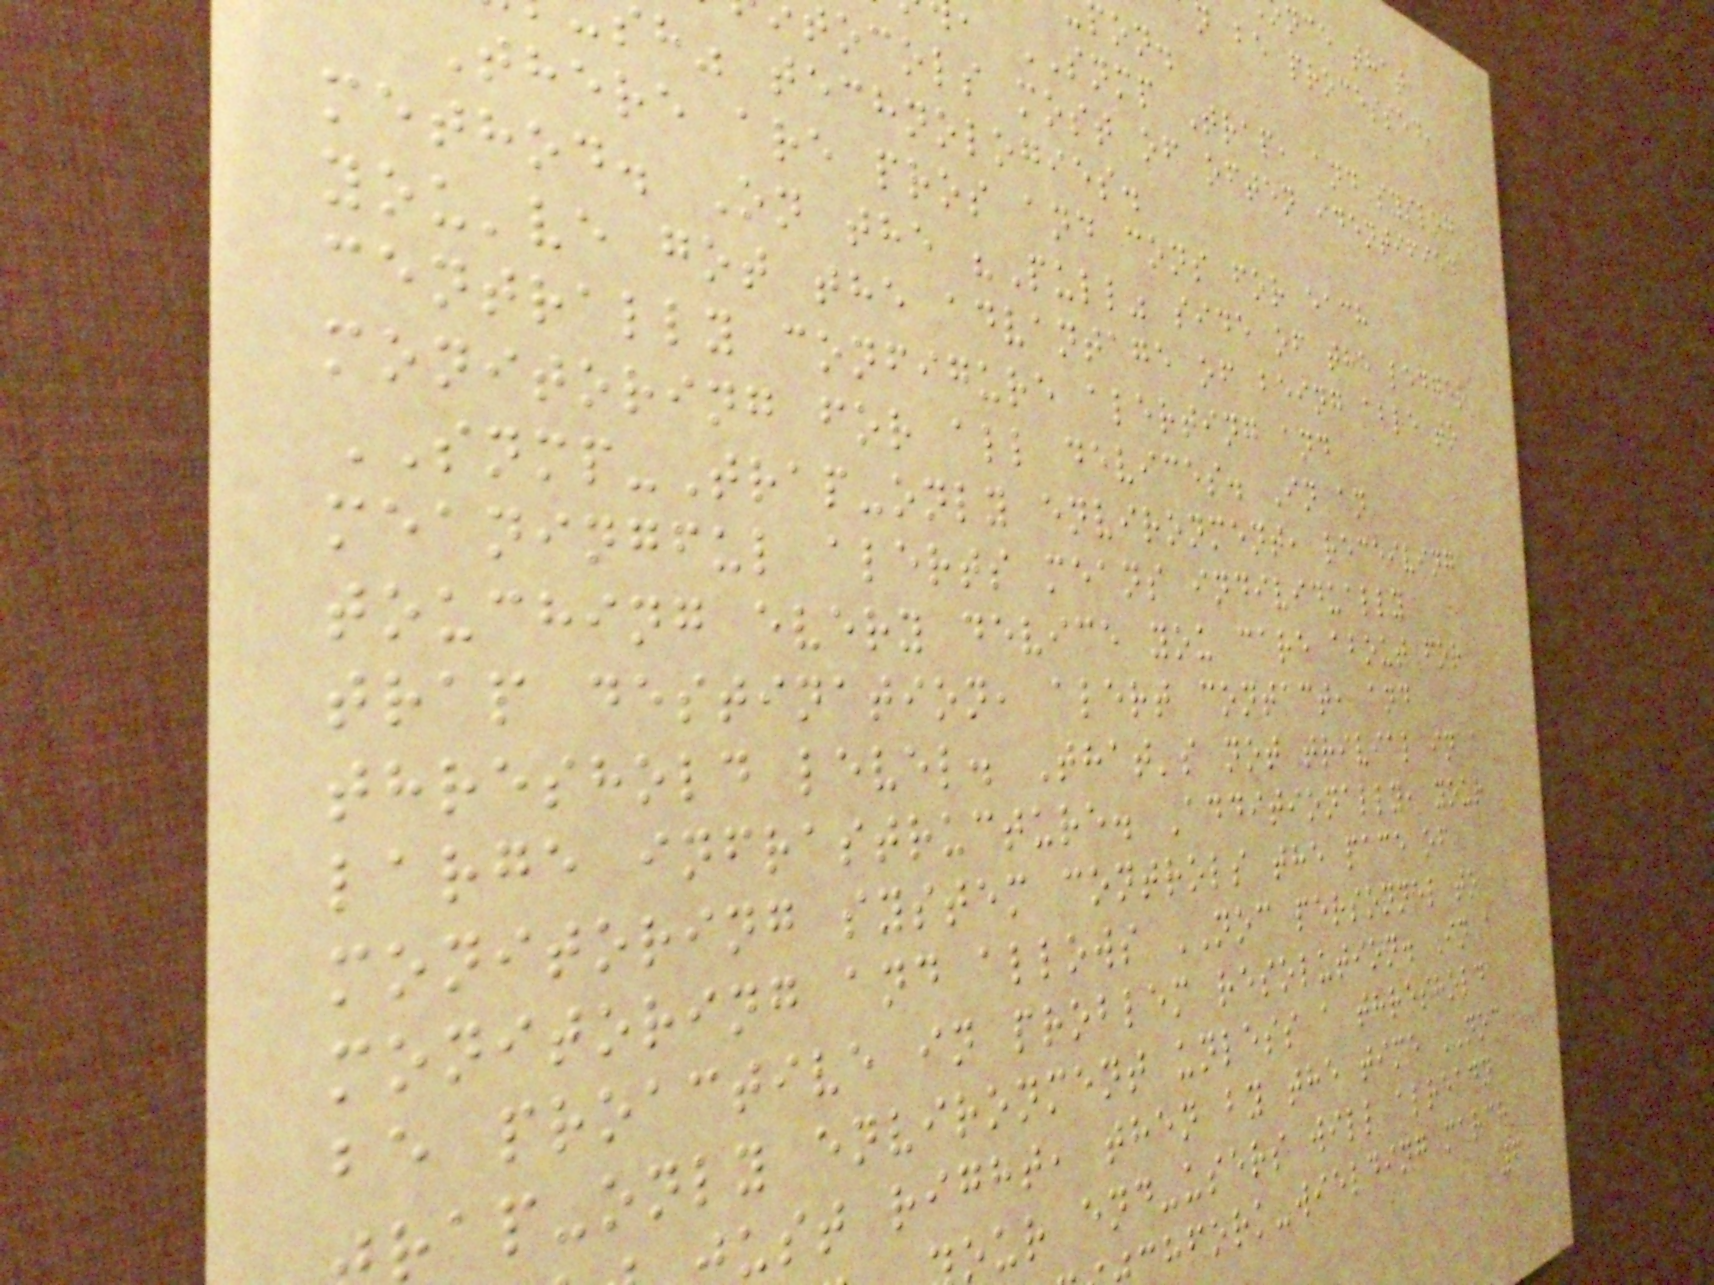n be processed,
SNMP Trap, and syslog
ocols most of often identified
h" technologies.
There are pros and cons for each
method. On the "Pull" side of the ledger
you've got the advantage of being able to
centrally configure alerting and
monitoring for all devices. In an
SNMP-Trap-only environment, receiving
meaningful alerts means individually
touching every device you care about for
trap destination, alert contact, and
threshold level. That's not trivial in a
large infrastructure. Additionally, your
monitoring system controls the pace of
monitoring and allows NOC personnel to
be proactive in problem resolution. In a
rap-only environment unless a threshold
ust right, then by the time NOC
our end-users will already
hfork-wielding march
6
